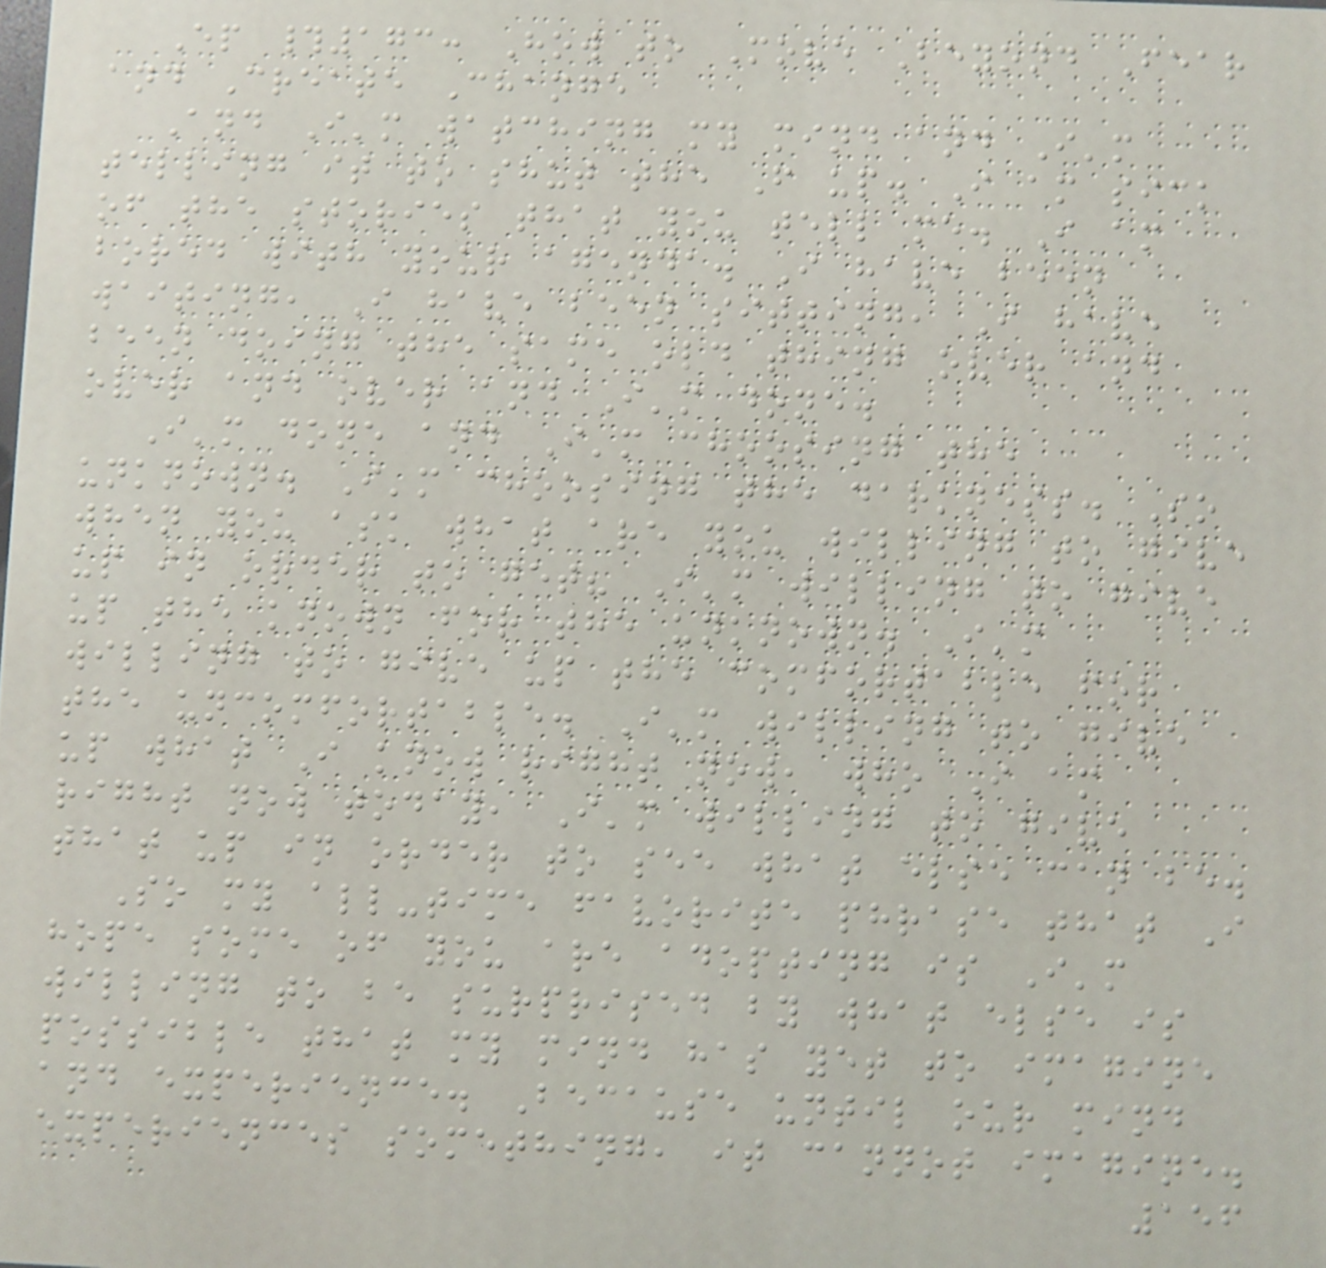Ep #173: How to Move Beyond Fear
and Create Change
And I'm watching my mind and I'm
telling it to shut the F up. I am sick
of the stories that you tell me. I am
bored with your agenda. I have been
waiting, I have been sitting, I have
been doing the same old thing over and
over and over and I'm done.
I'm done and I'm choosing the
unknown. I'm choosing the darkness. So
when you ask what are you willing to give
up in order to get? I'm willing to give
up the known for the unknown. I'm
willing to give up the comfortable for
the uncomfortable. I'm willing to give
up what I know right now, who I am
right now today, I'm willing to give
that up in order to see what else can be.
So my all-time favorite phrase that I
hope some of you are adopting is I'm
willing to be surprised by what else is
possible that my mind has yet to imagine
and experience. Because until our mind
experiences something, it cannot imagine.
156
